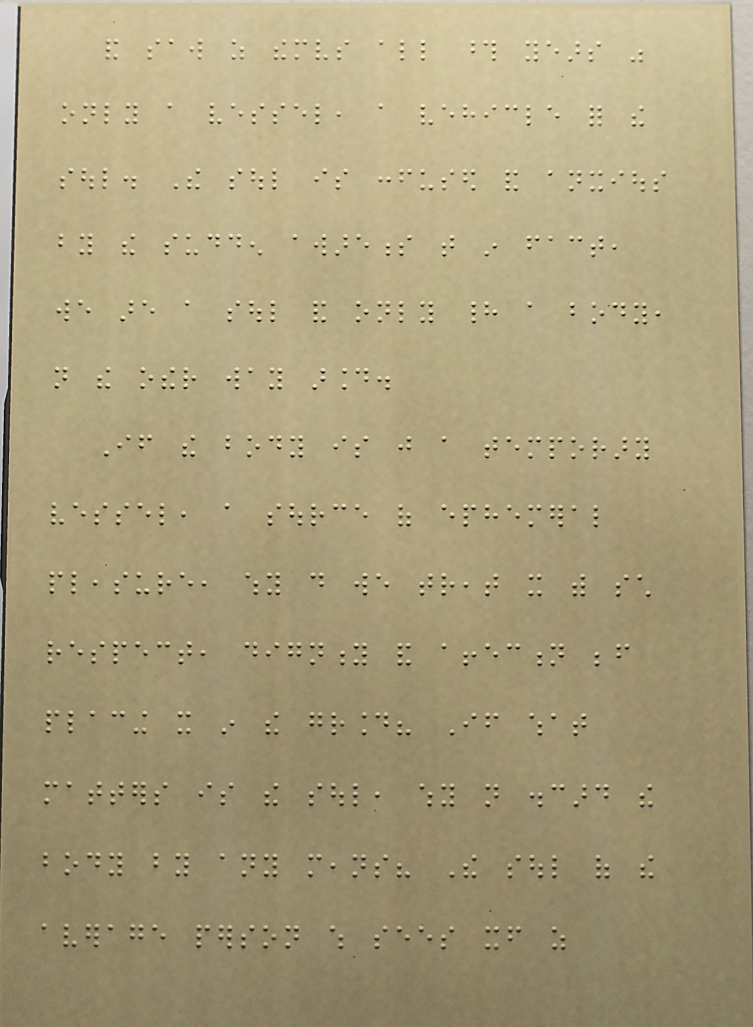and saw as themselves all those years was
only a vessel, a vehicle for the
soul. The soul is confused and anxious
by the sudden awareness that in fact,
we are a soul and only had a body,
not the other way around.
If the body is just a temporary
vessel, a source of ephemeral
pleasure, why do we treat it with such
respect, dignity and affection before
placing it in the ground? If what
matters is the soul, why not discard the
body by any means? The soul of the
average person which sees itself as
